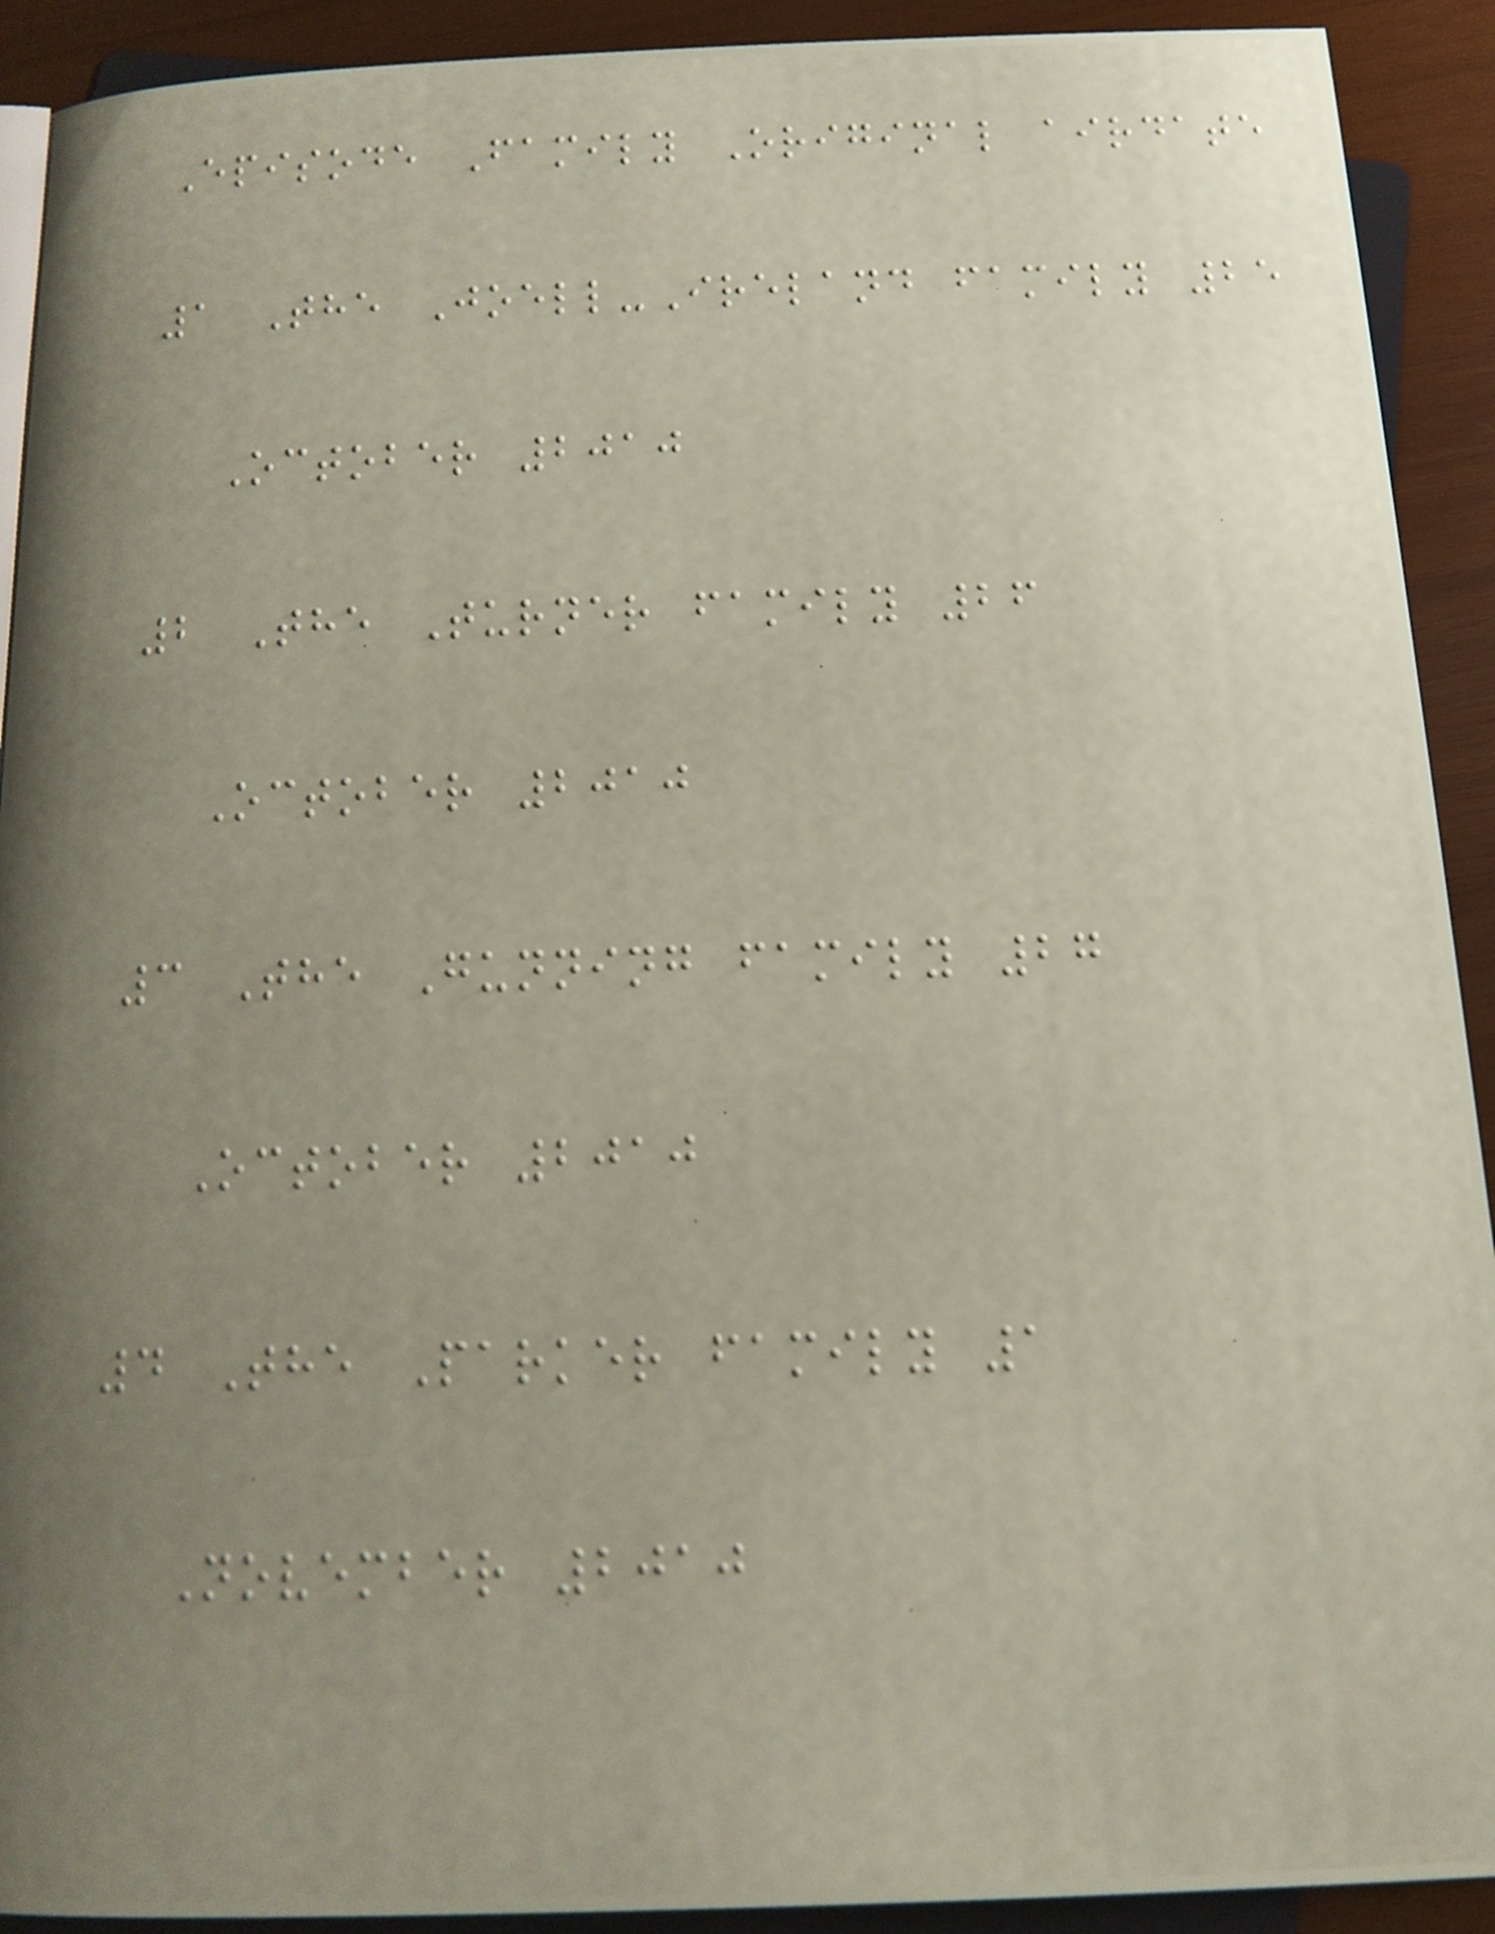Episode Family Original airdate
1 The Joell-Ireland family 25
October 2010
2 The Turner family 26
October 2010
3 The Gunning family 27
October 2010
4 The Parker family 1
November 2010
